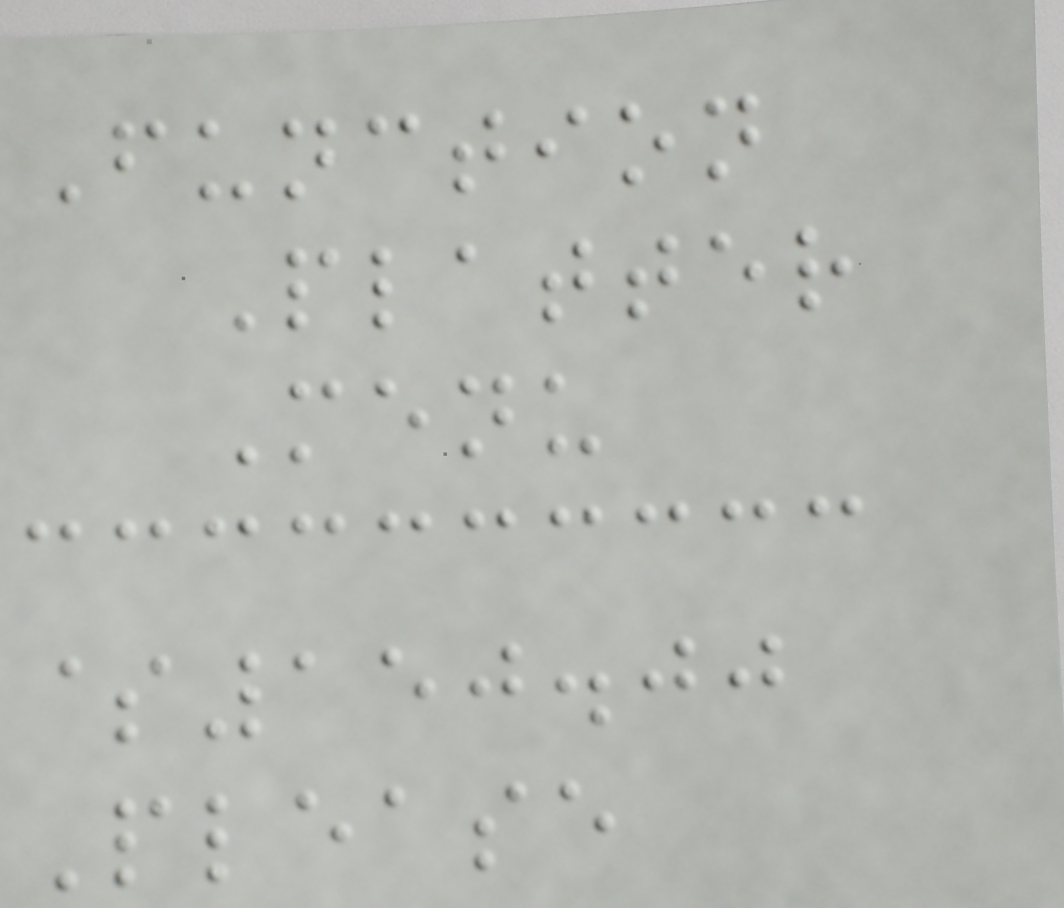Function
Platter
Menu
$150.00
Please
